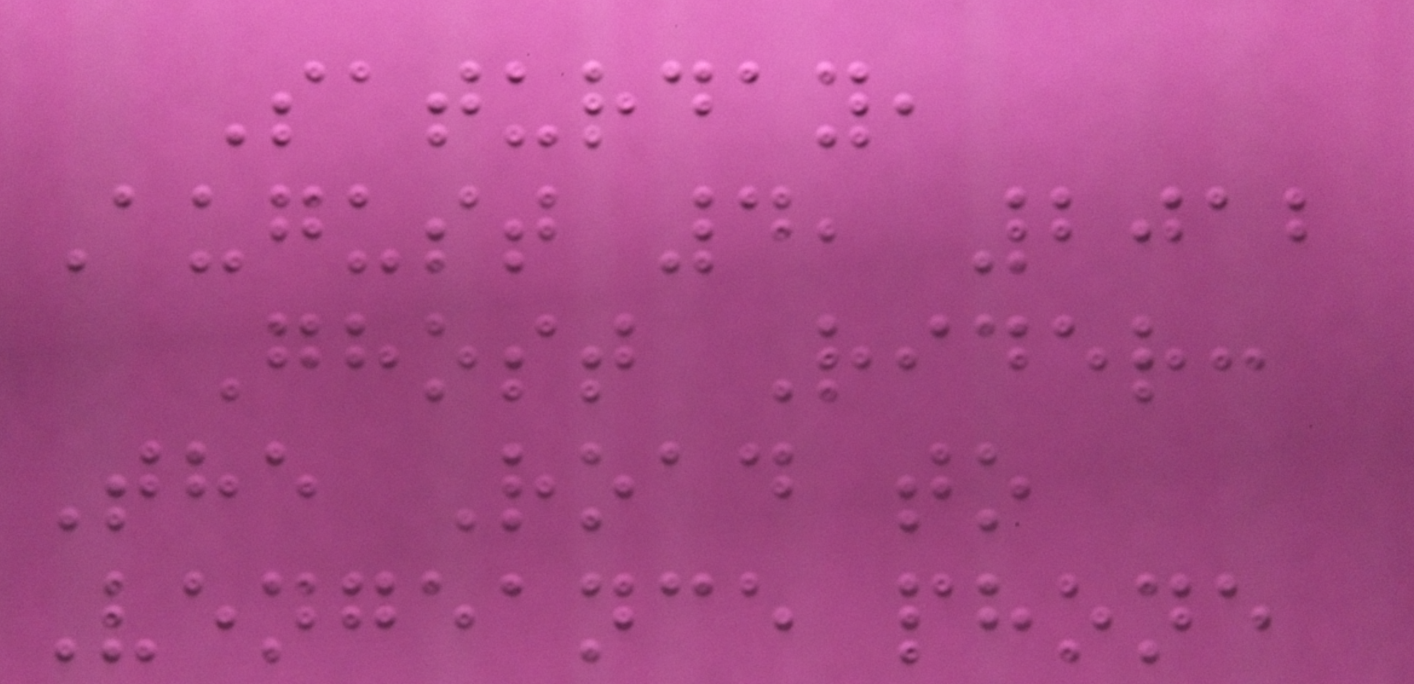Saturday,
August 4, 2012
Ghost Rider:
The Road to
Vengeance phone
